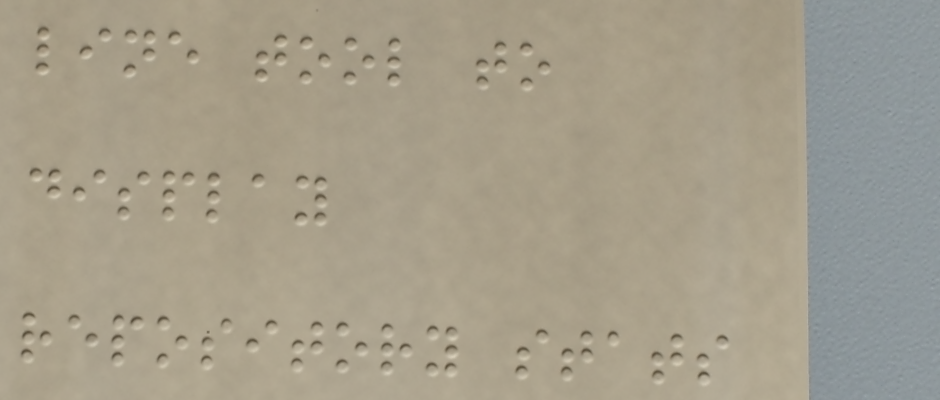line tool to
display
repository stats
